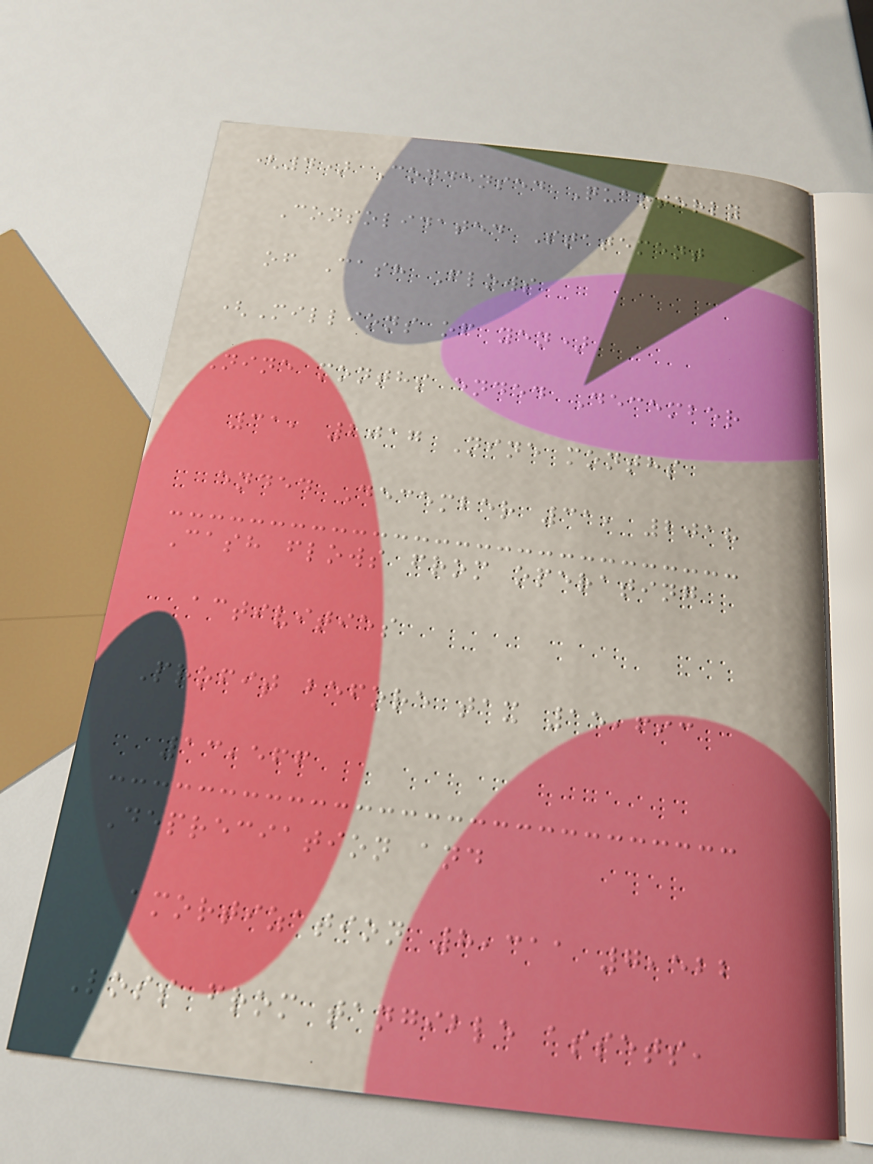(4) Condensed Quarterly
Consolidated Statement
of Cash Flows
(Millions of yen)
Nine months ended December
31, 2017 Nine months
ended December 31, 2018
Cash flows from operating
activities
Profit before tax 15,693
13,566
Depreciation and
amortization 8,311 7,522
Loss from tangible assets,
